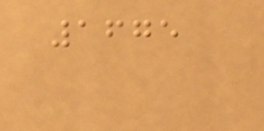1675
